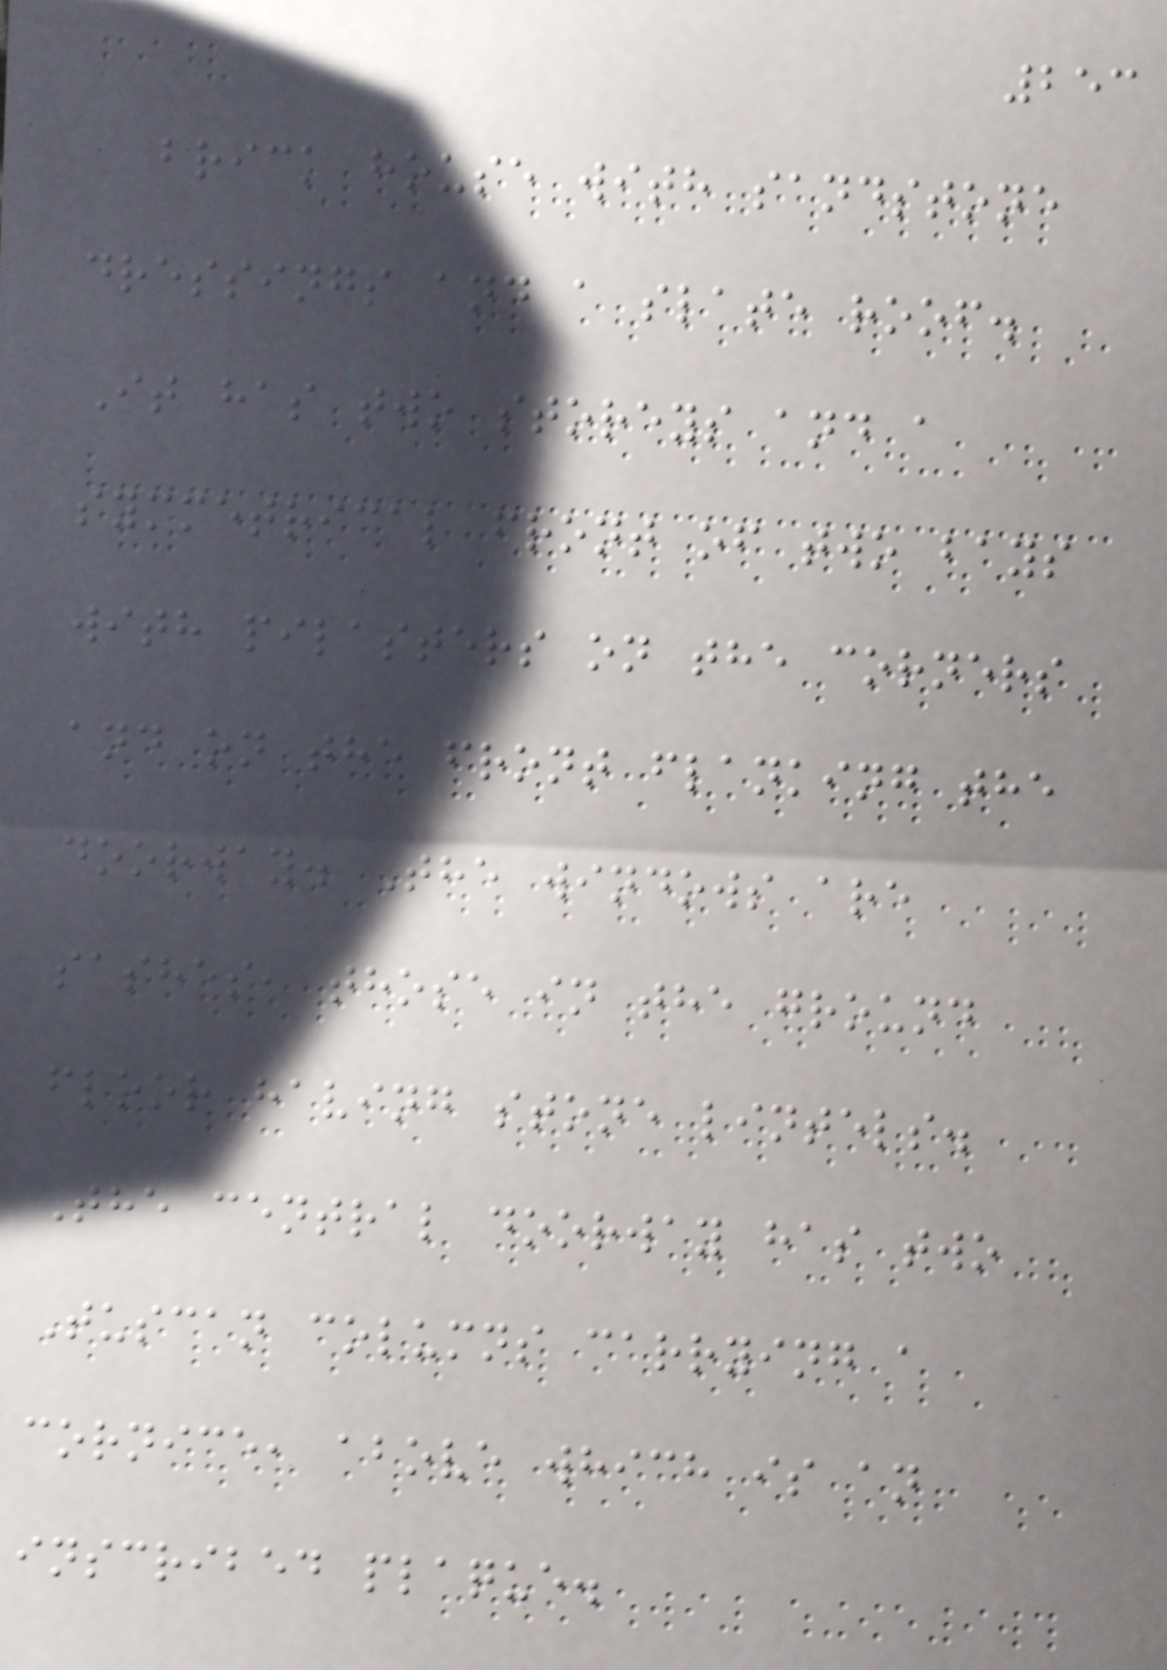253
brick house with sandstone
dressings and a slate roof.
It has two storeys and a
symmetrical front of two bays
with pilasters on the corners
and on the front flanking the
doorway. The windows are
sashes, those in the ground
floor having stone lintels.
The central doorway has two
Tuscan columns carrying a
cornice, above which is an
inscribed plaque.
